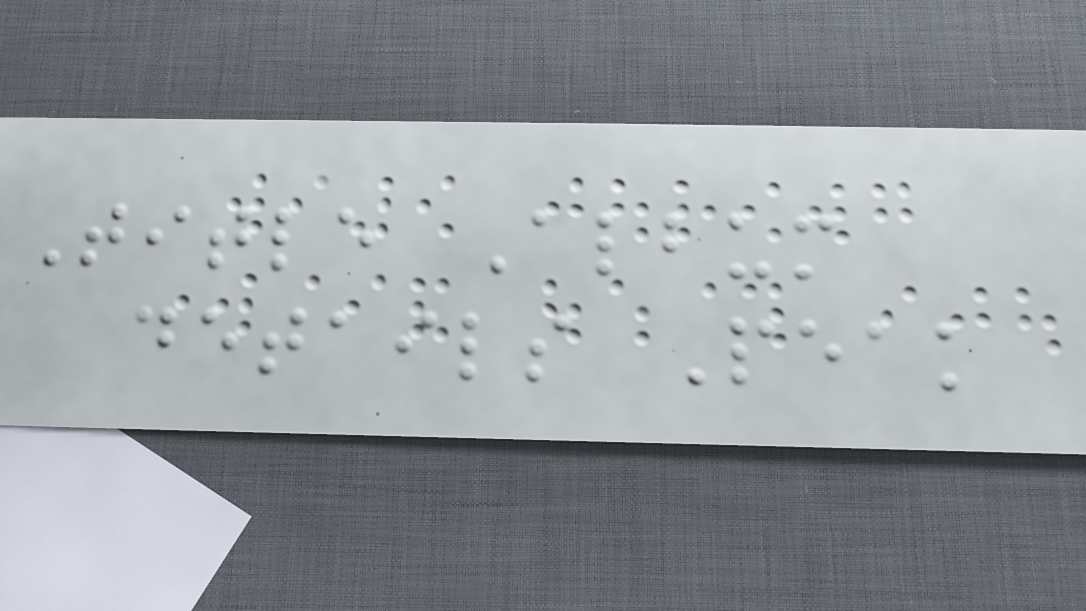Title Album
details Peak
